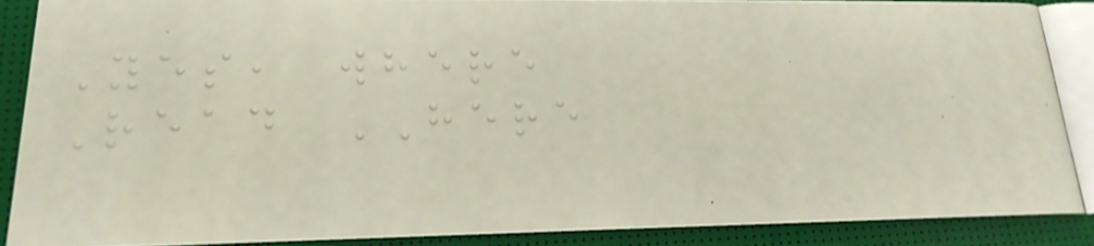Yes, where
Read HERE
